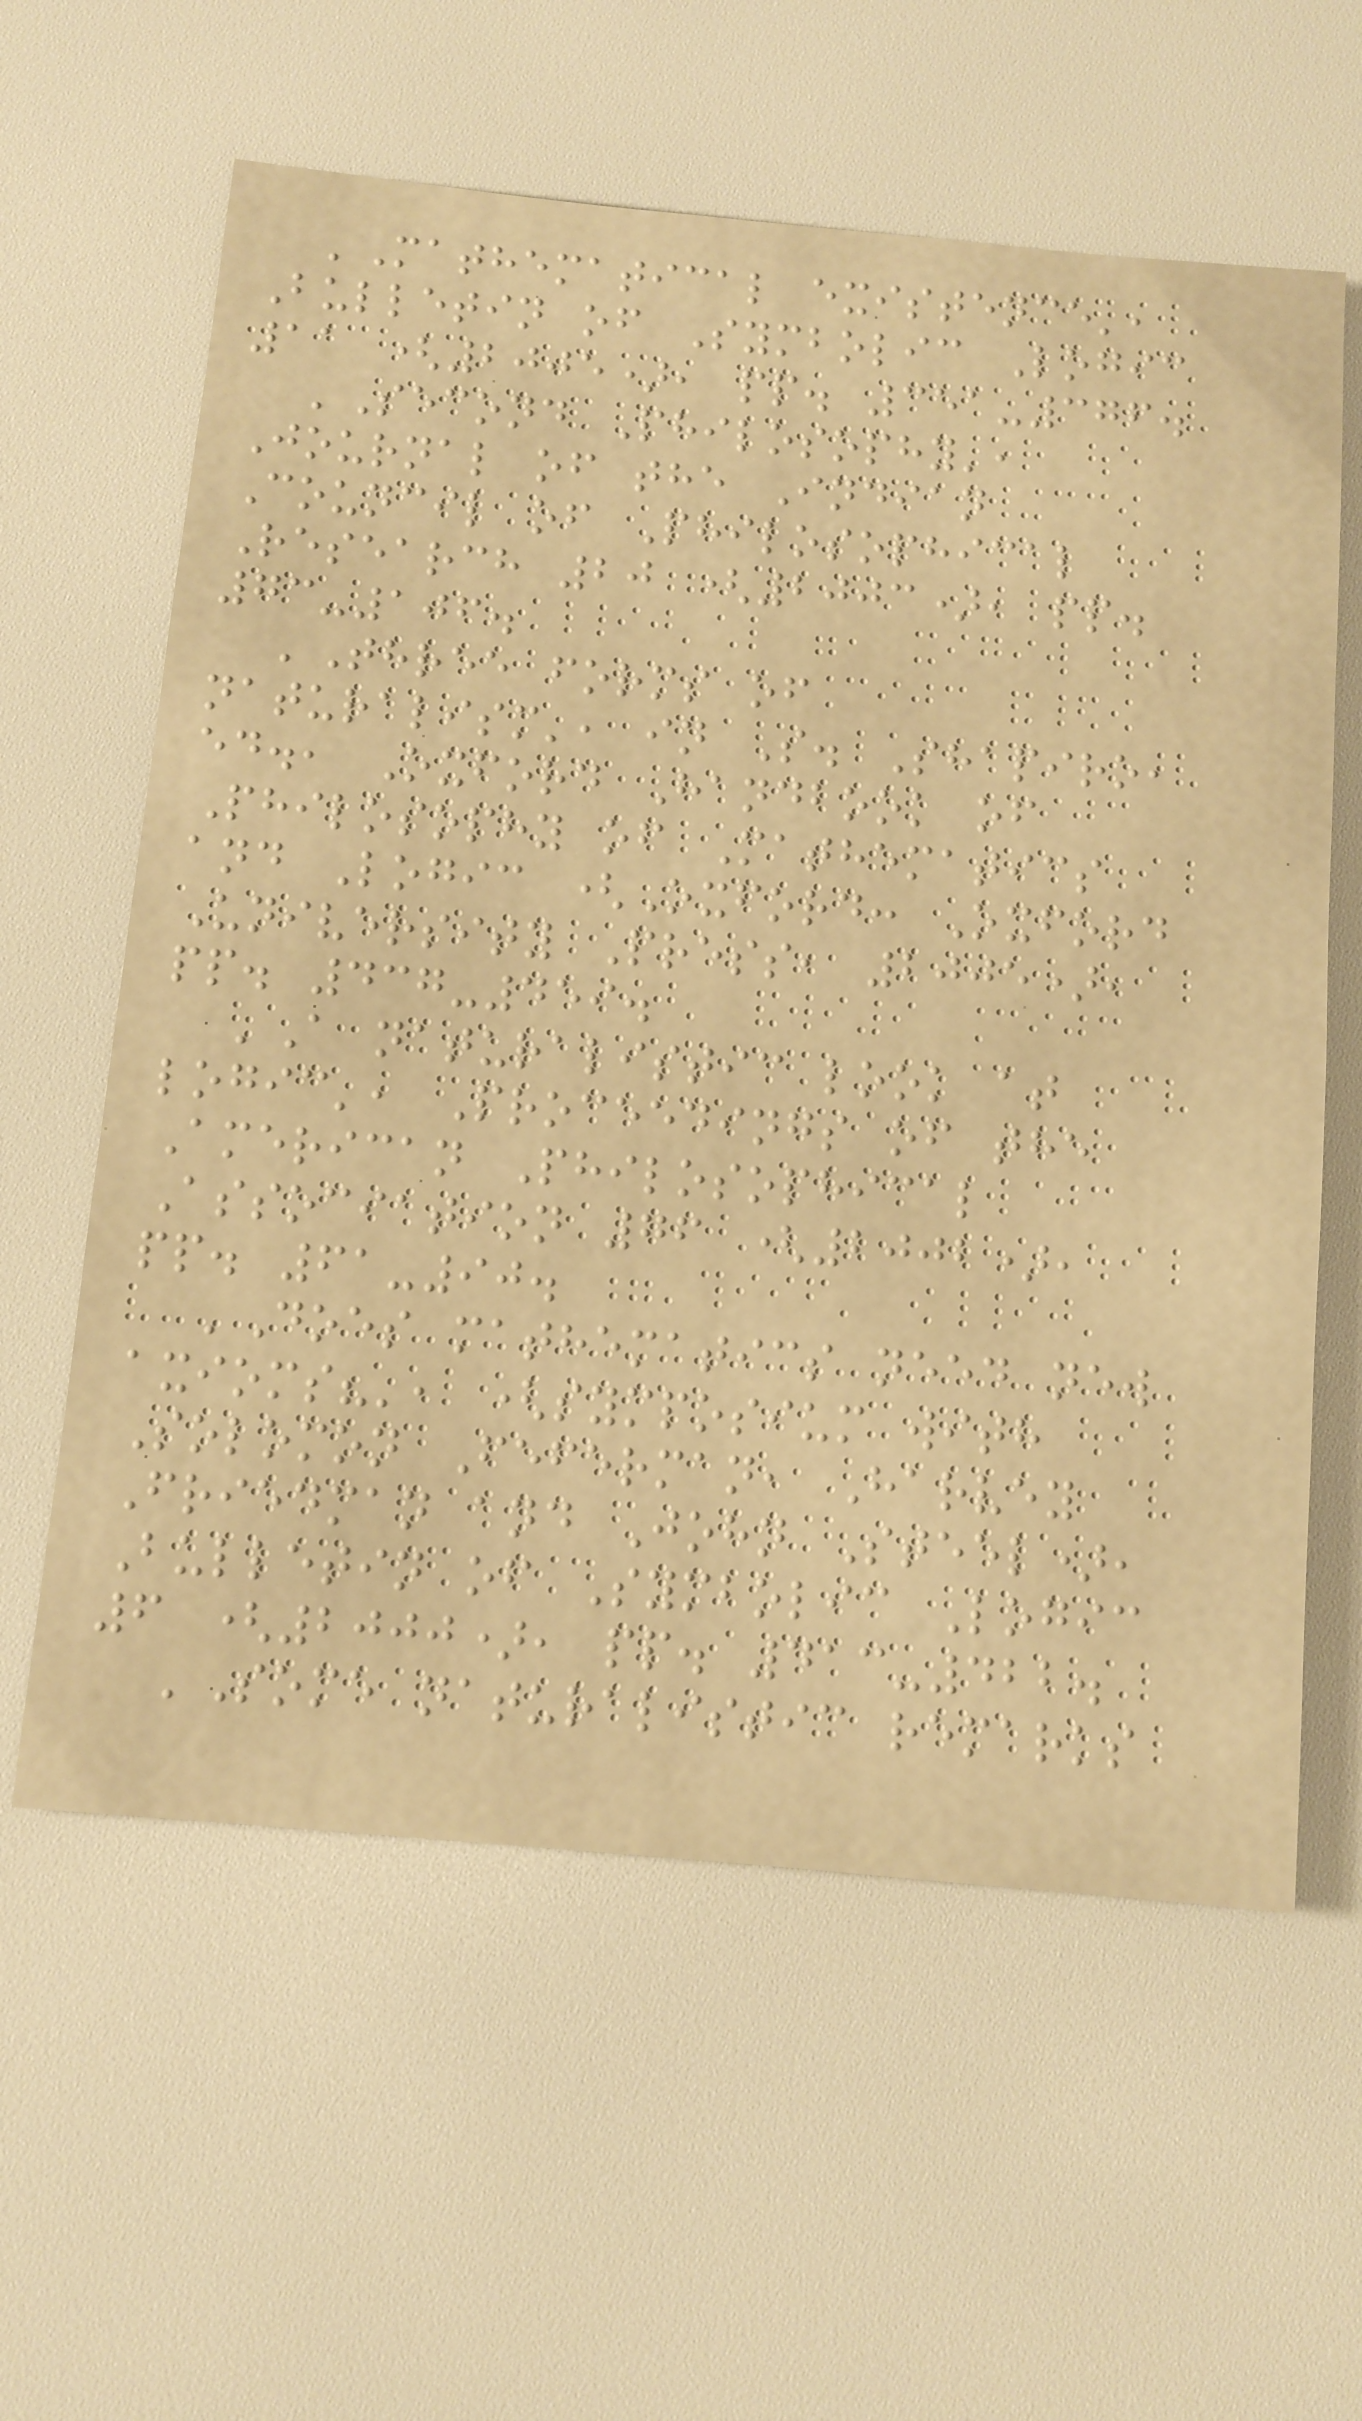'Mathematical existence',
Bulletin of Symbolic Logic
11 (2005), pp. 351-376.
'Second Philosophy',
Journal of the Indian
Council of Philosophical
Research 20 (2003), pp.
73-106.
'Three forms of
naturalism', in S. Shapiro,
ed., Oxford Handbook of
Philosophy of Mathematics
and Logic (Oxford: Oxford
University Press, 2005),
pp. 437-459.
'A naturalistic look at
logic', Proceedings of the
American Philosophical
Association 76 (2002),
pp. 61-90.
'Does mathematics need new
axioms?', (symposium with
Solomon Feferman, Harvey
Friedman and John Steel),
Bulletin of Symbolic Logic
6 (2000), pp. 413-422.
'Some naturalistic remarks
